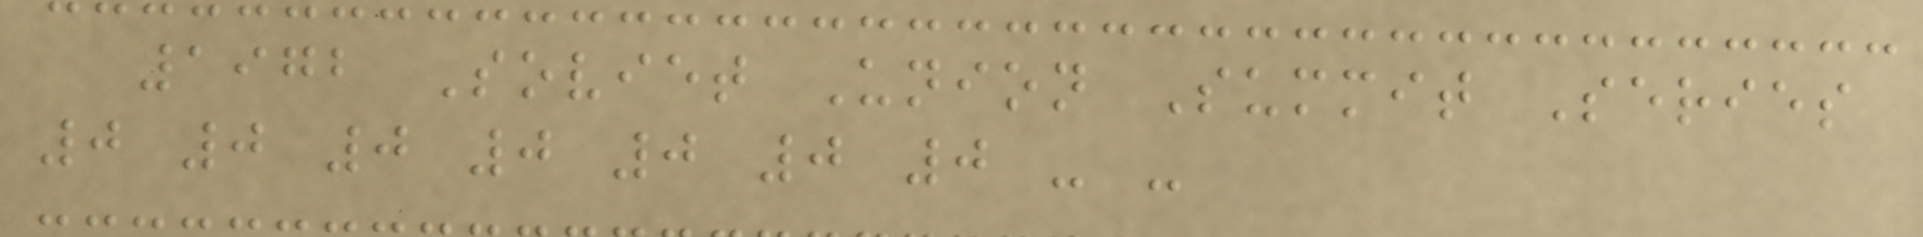1972 Soviet Union Summit Series
0 0 0 0 0 0 0 - -
